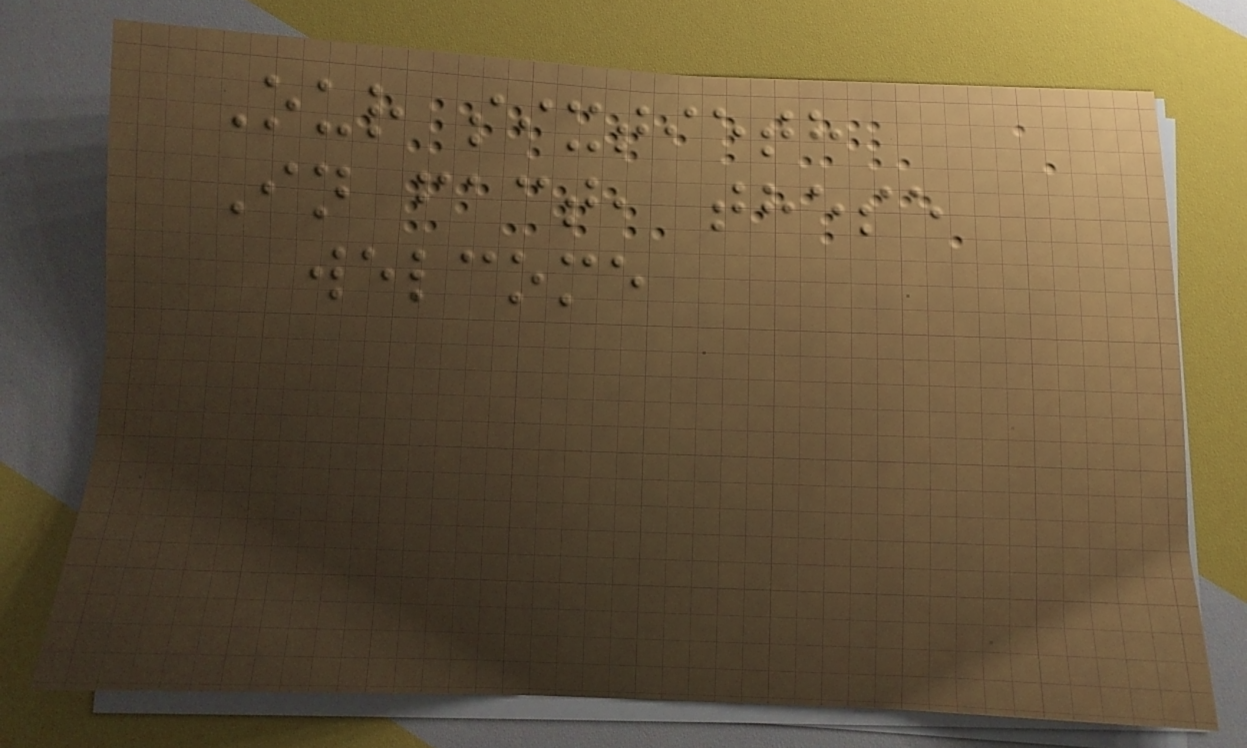Our sixtieth
In fact, these
welcome
